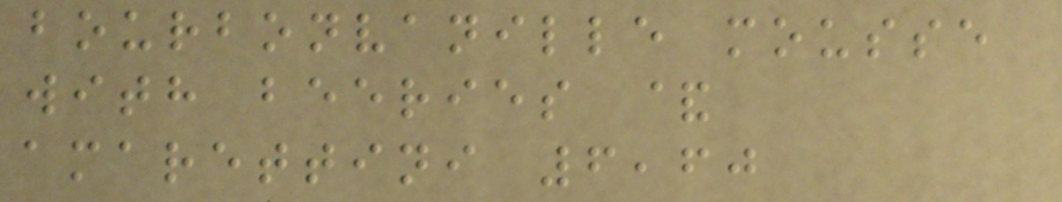bourbonvanille mousse
with beeries &
amarettini 6,60
